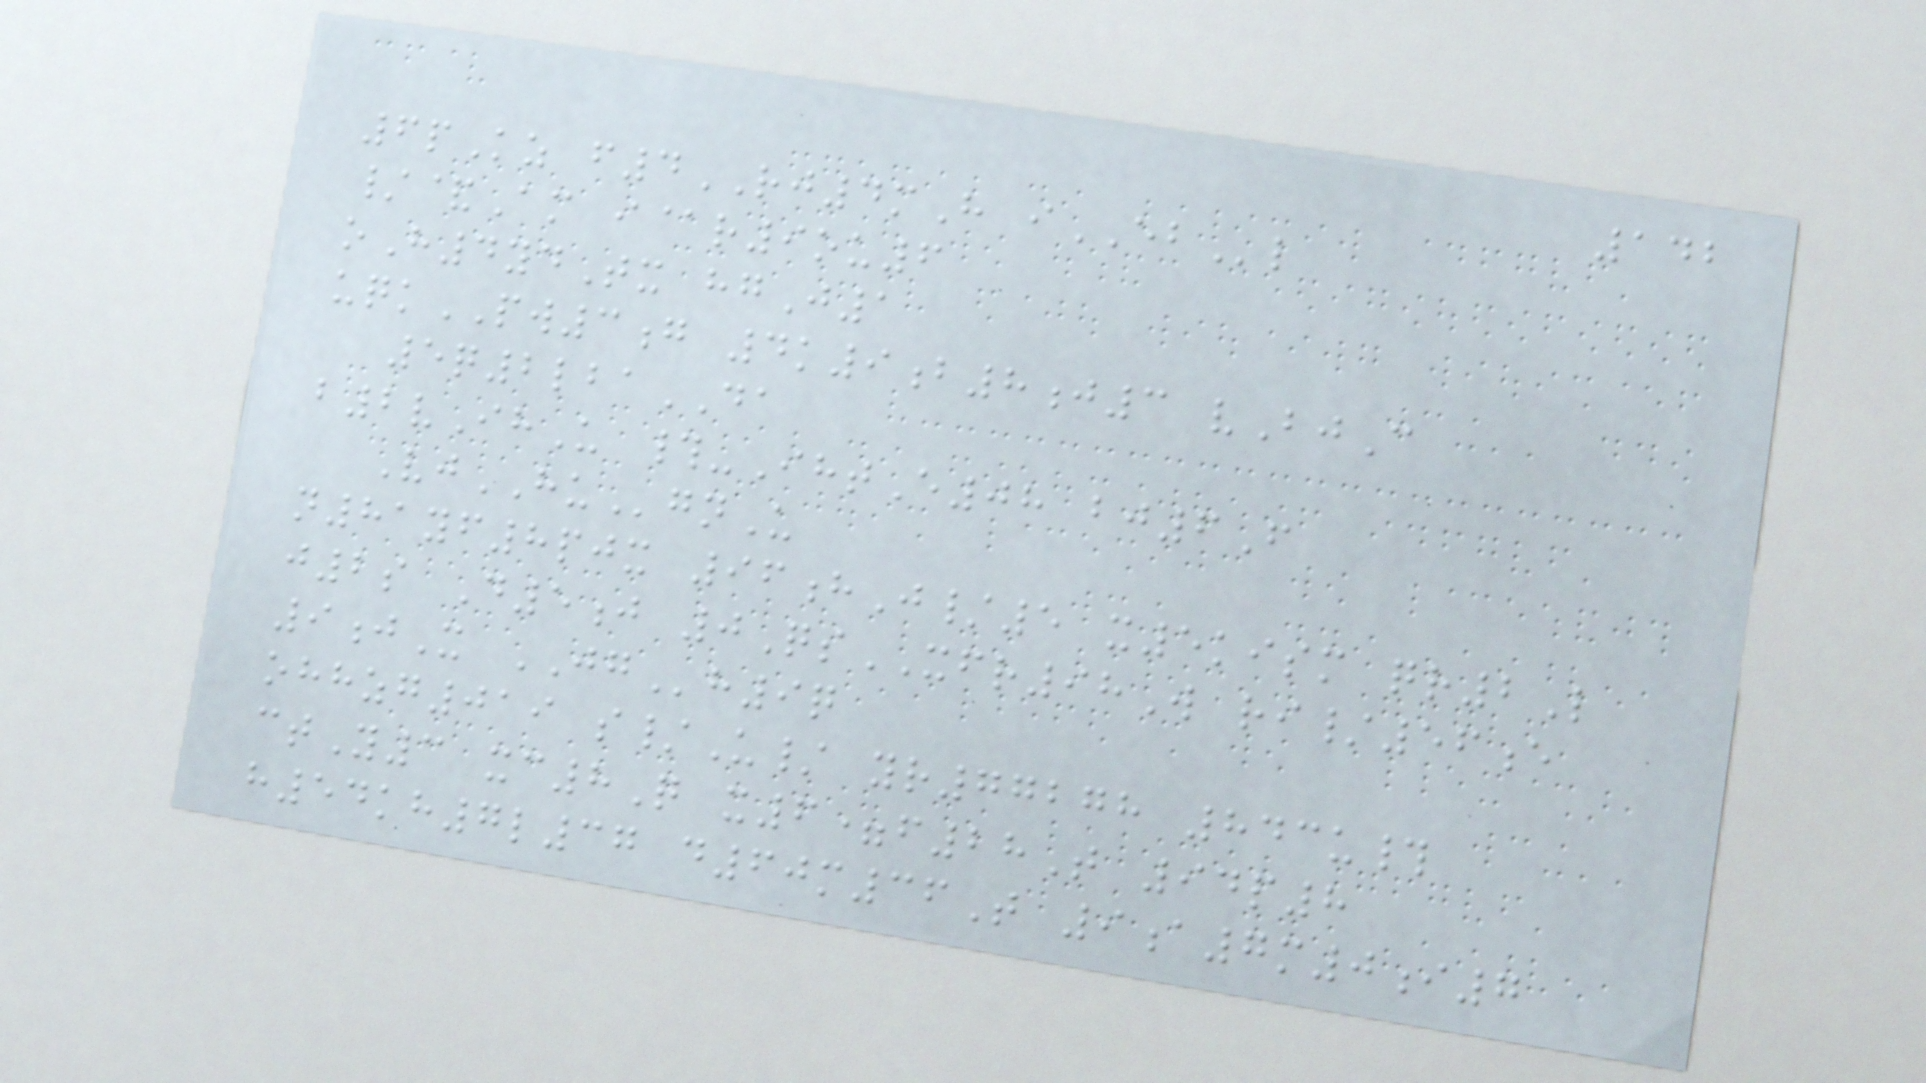142
6pKz f4RJ4mH iEBl
/&Am i@r9ou6
oH4ydTx hgJ1
uqkPW3g 4k9b8j3 vBjC
5q2lbaDA
b2vIhU #-IhtE08 bj6F
VjHUgnU
n81yf8pjx 96hJ/5 x5kism qr2L
j2s D5j 0QsXFR98W ri/56e
9jX JGh9q
ohhzg019 s/U/ yr77278 843u#
ctY3 xc8Q x6=f28T 94p8
h54kh7l37 d60m36T 9a7m0i7
